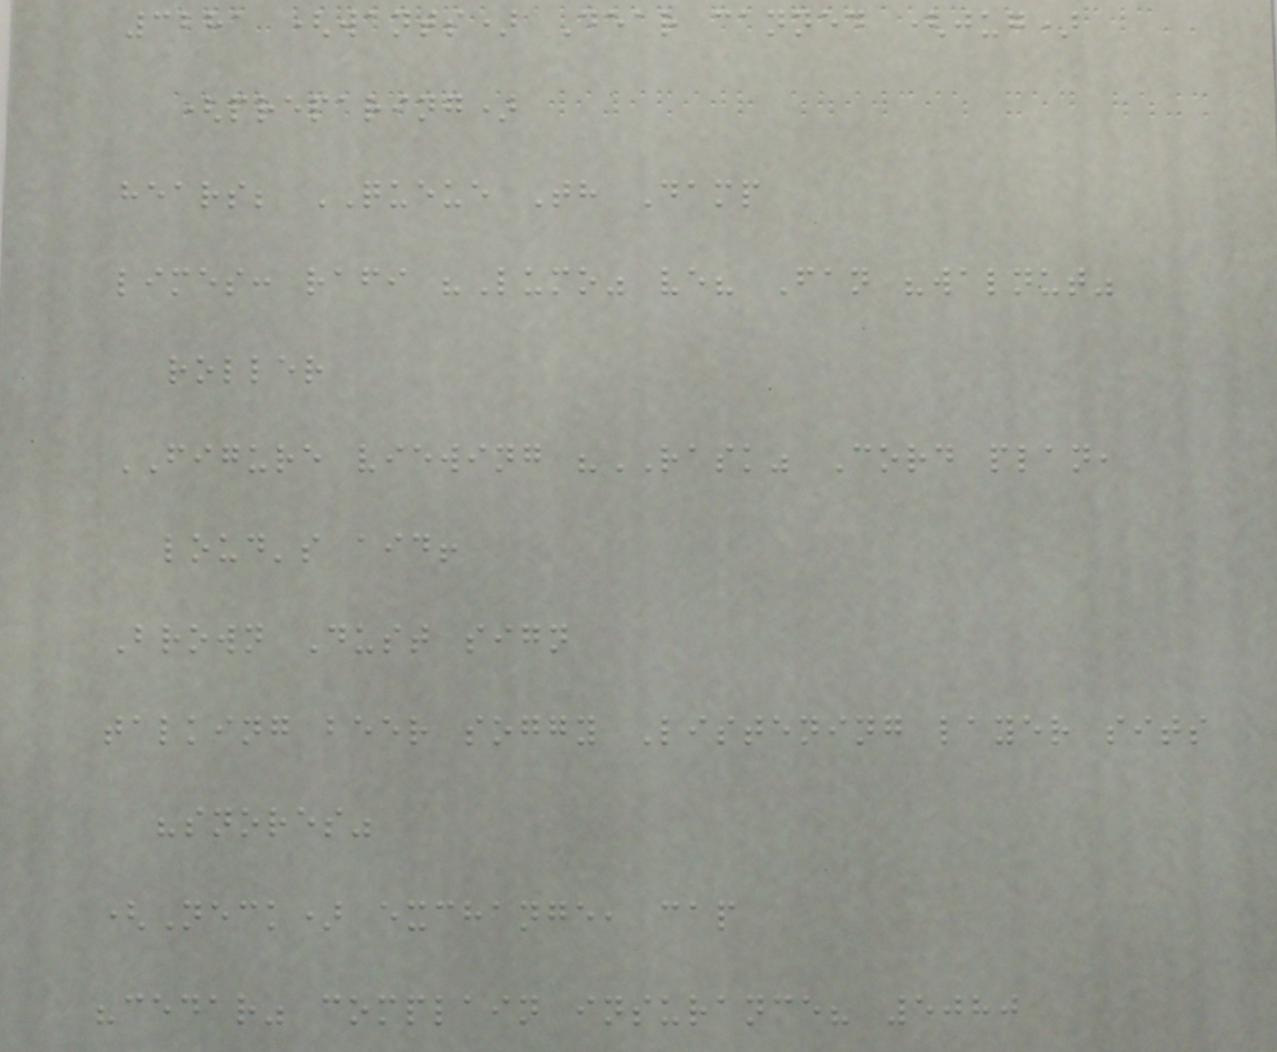3281 (wants) Dear canned (jug)
(preparing)
hears; QUEUE Th Damp
limes: rafi "Lumo" ve? Fan "walnut"
roller
FIGURE viewing "RASK" Cord plan,
loud's aid!
Brown Dust sign
talking beer soggy Listening layer sits
"snores"
(Neck) exchange, cap
"cedar" complain insurance? 5080
